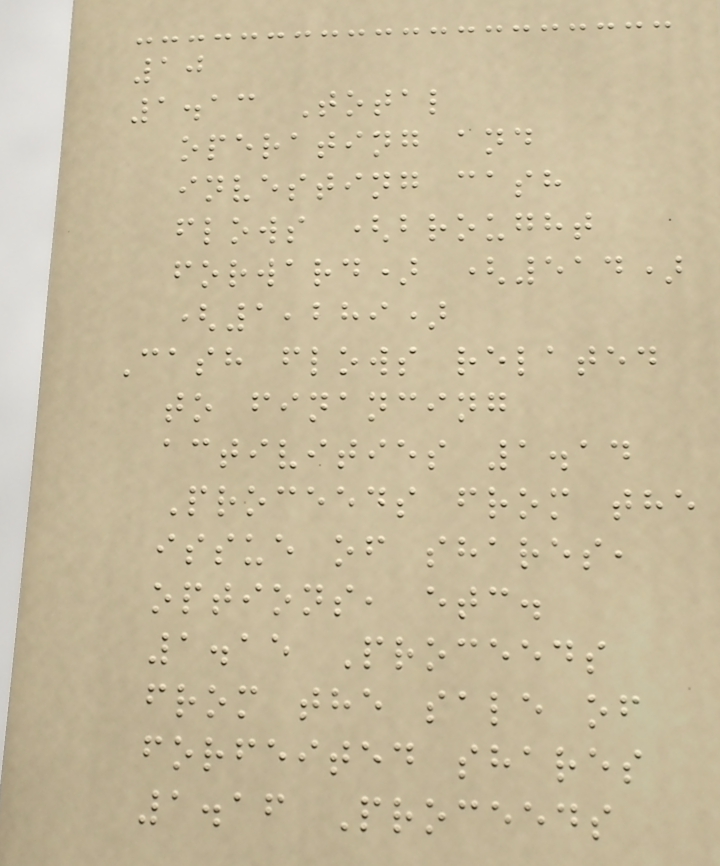10
1.13 Total
operating and
investing cash
flows (brought
forward) (514)
(1,289)
Cash flows related
to financing
activities 1.14
Proceeds from the
issue of shares,
options, etc.
1.15 Proceeds
from the sale of
forfeited shares
1.16 Proceeds
